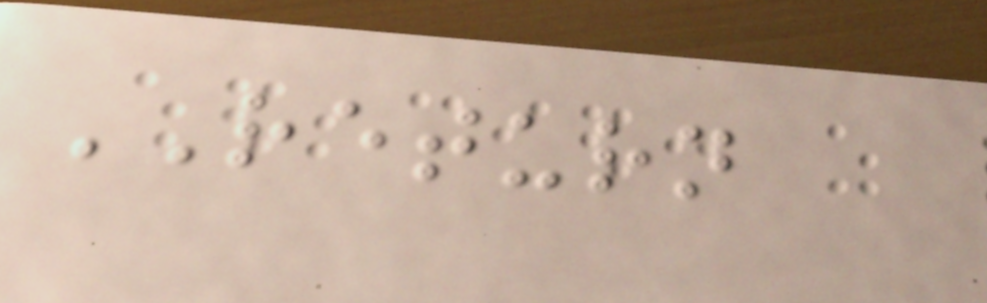RETURN
